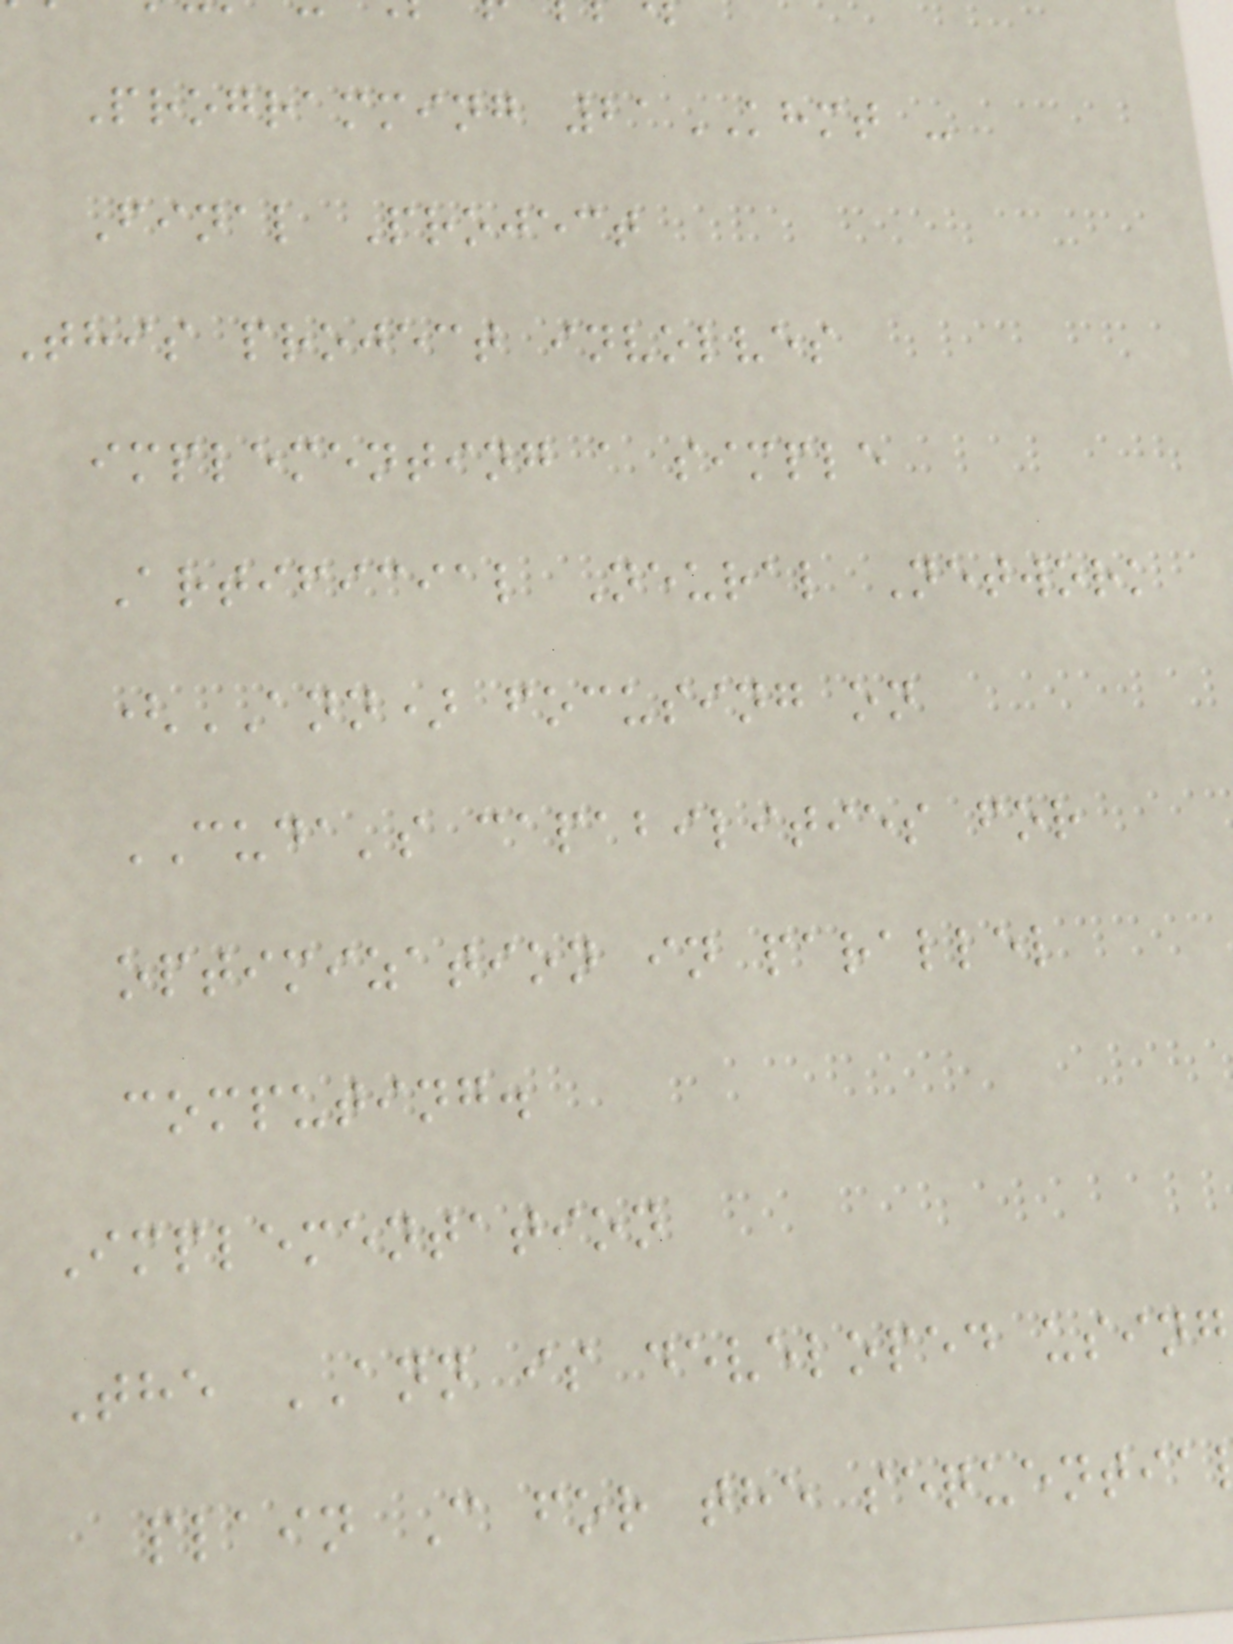Programming 21KHMT -
Final Project
This project involves
implementing a simple
Artificial Neural Network
(ANN) focusing on
CUDA's capabilities for
optimization in parallel
computing.
Implementation
The ANN is developed using
plain C for the sequentia
